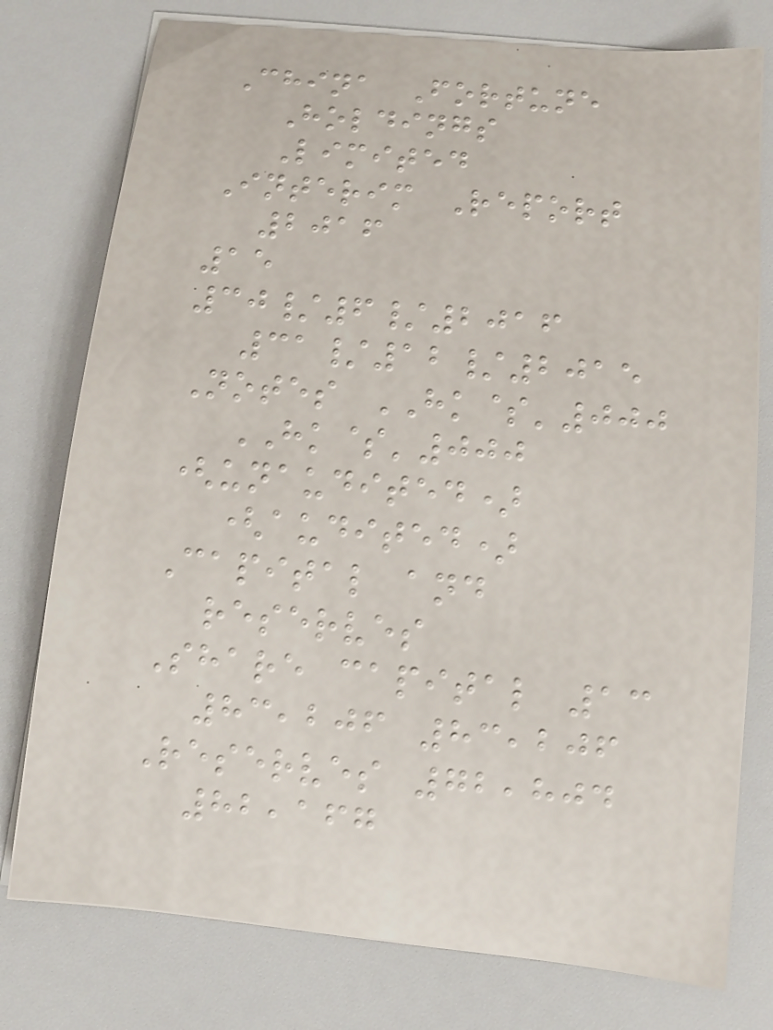China Fortune
Holdings
Limited
Interim Report
2016
15
30/6/2016
31/12/2015
Notes HK$'000
HK$'000
(unaudited)
(audited)
Capital and
reserves
Share capital 13
83,206 83,206
Reserves 72,804
82,167
